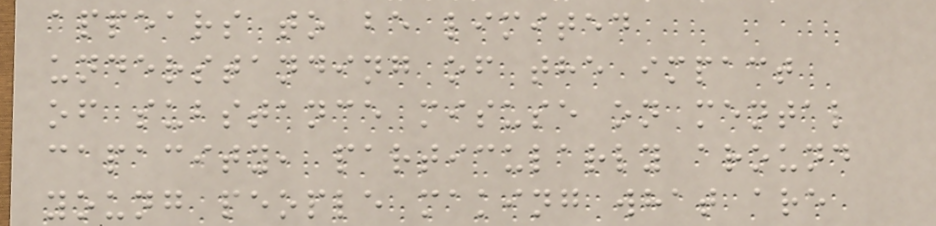appears to be limited
understanding of the impact
of substance misuse on mental
capacity, particularly around
young people making what are
